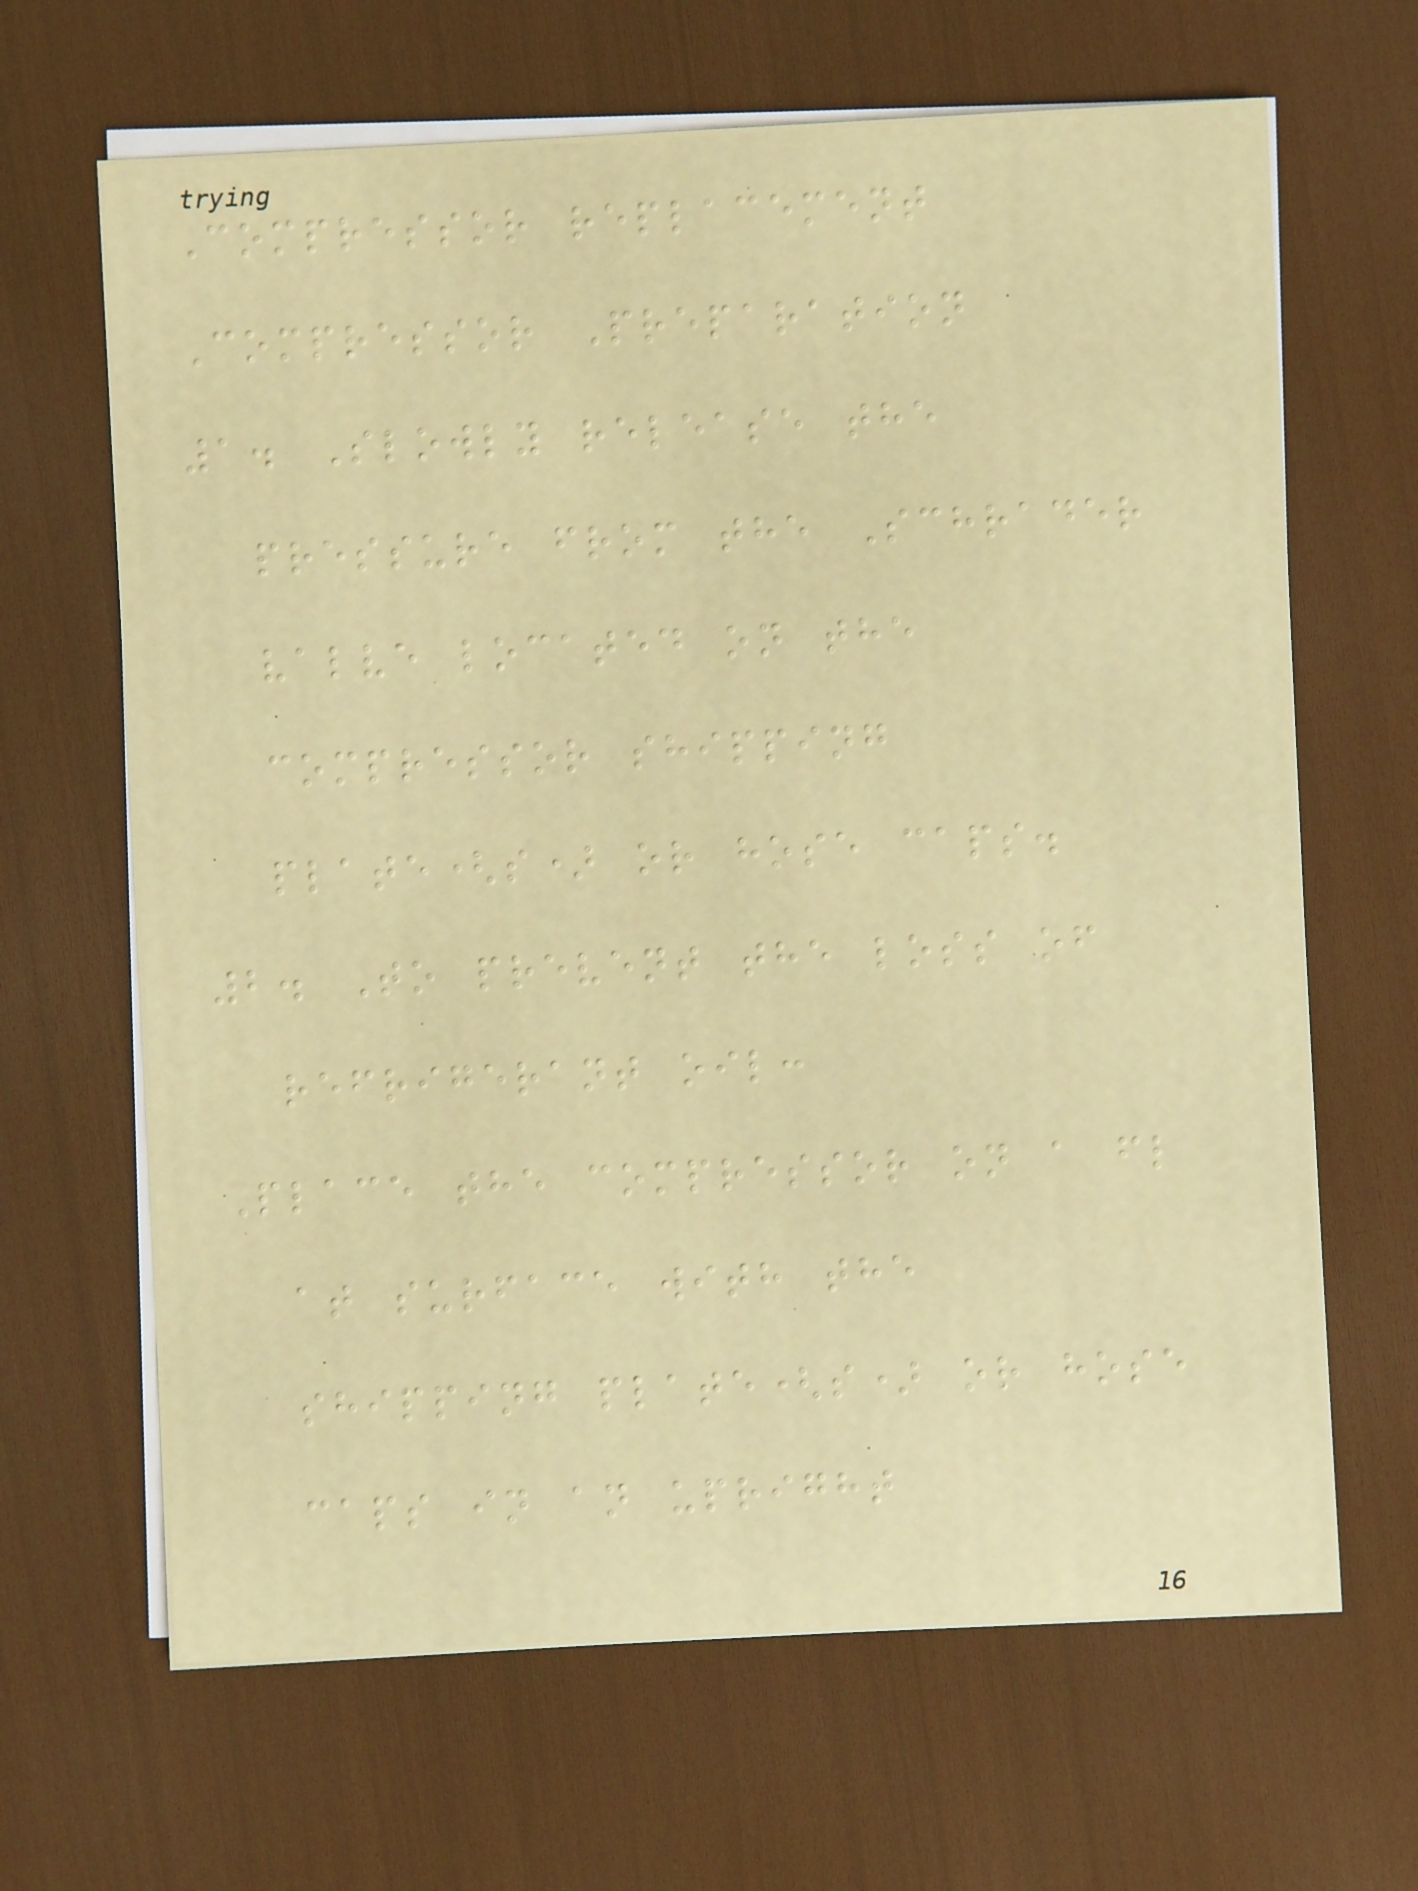Compressor replacement
Compressor Preparation
1. Slowly release the
pressure from the Schrader
valve located on the
compressor shipping
plate(s) or hose caps.
2. To prevent the loss of
refrigerant oil:
Place the compressor on a fl
at surface with the
shipping plate(s) or hose
caps in an upright
